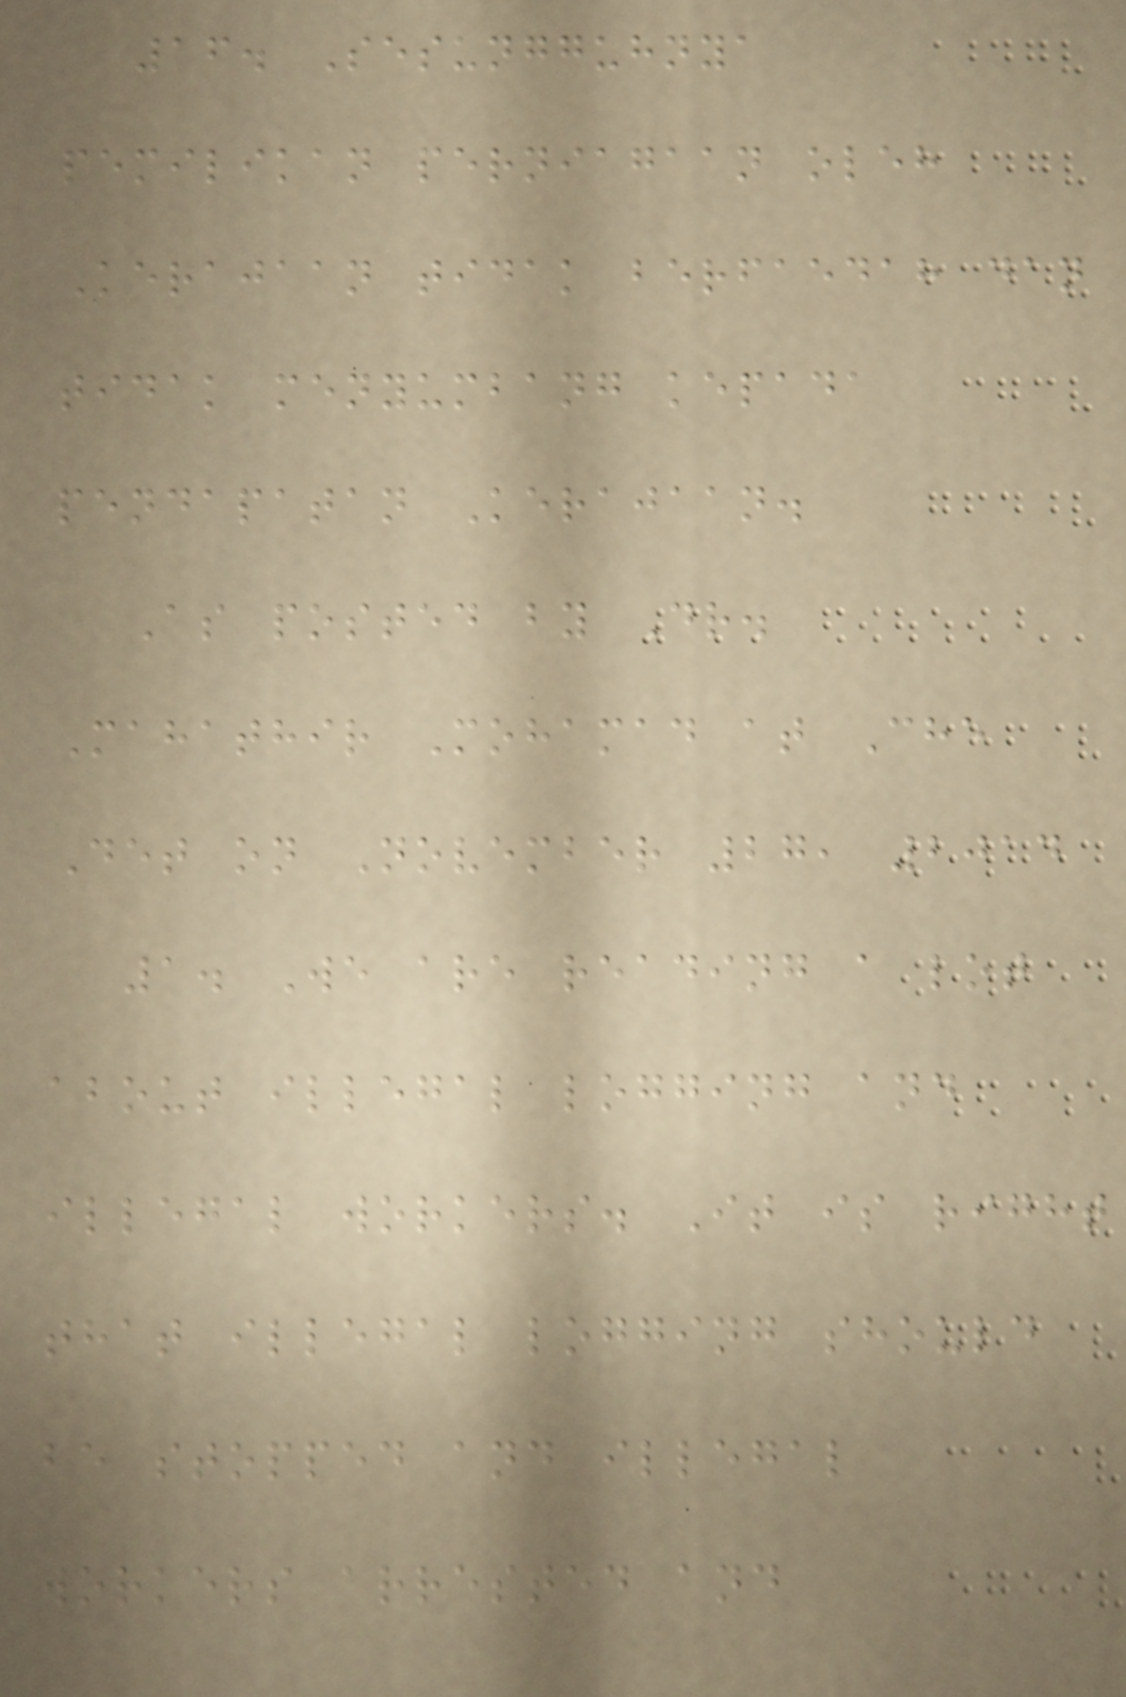16. Sesungguhnya
pemilikan perniagaan oleh
Kerajaan tidak berfaedah dan
tidak menyumbang kepada
pendapatan Kerajaan.
As posted by Dr.
Mahathir Mohamad at Che
Det on November 27, 2014
1. We are reading a lot
about illegal logging and
illegal workers. It is right
that illegal logging should
be stopped and illegal
workers arrested and
